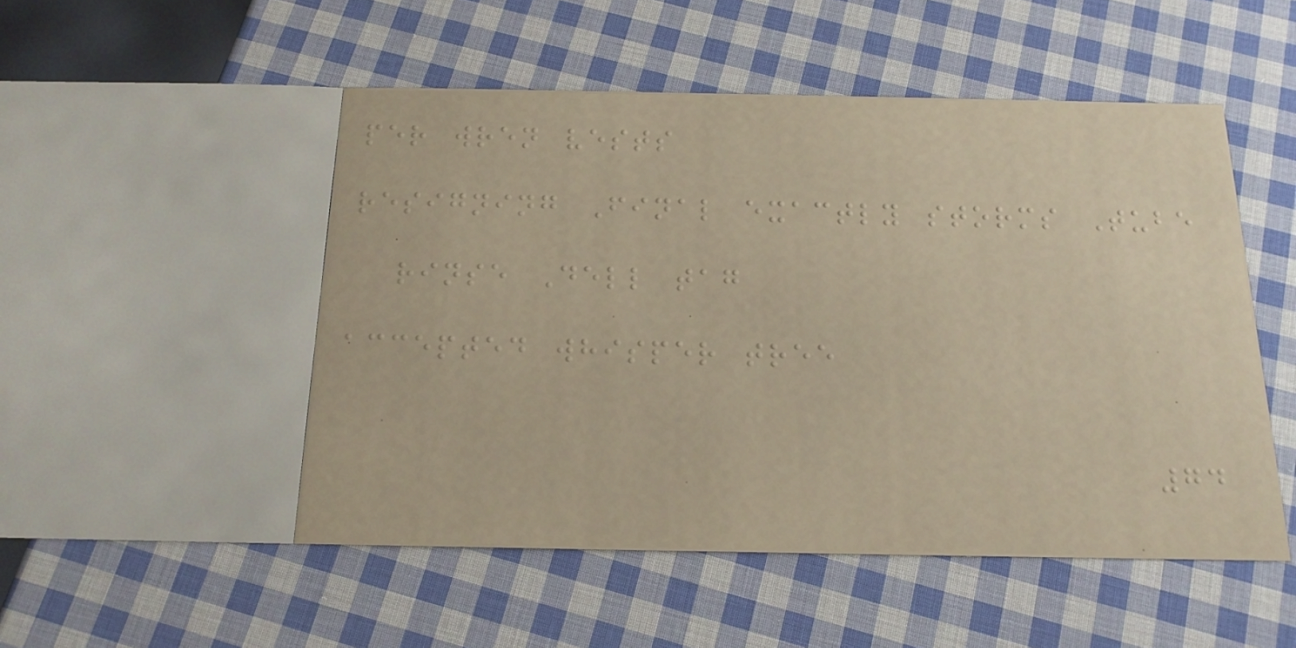per wren vests
resigning Final exactly storms Tube
rinse Dell tag
accepted whisper tree
74
